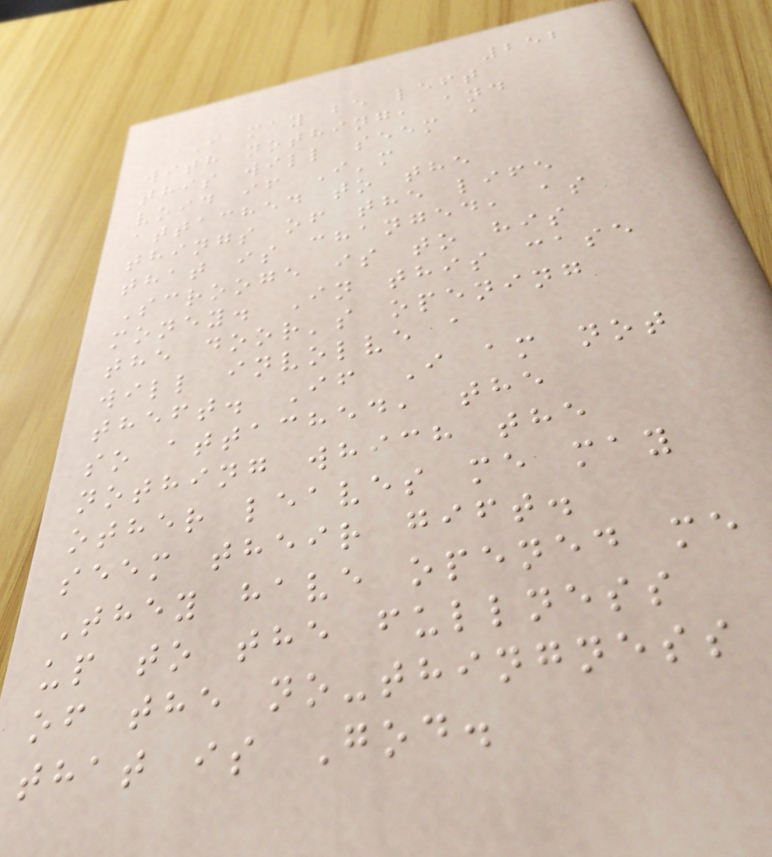252
I may be left
with nothing, and
this will seem a
void if I'm
attached to the
things of the life
that is changed, as
Scrooge is to his
money. In this case
the door's opening
will involve a
theft. If I am not
so attached, the
nothing which the
other leaves me may
seem their gift.
They have opened me
up to the fullness
of the no-thingness
that is God.
